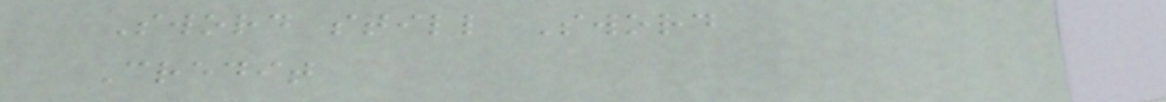Sword still Sword
Credit
